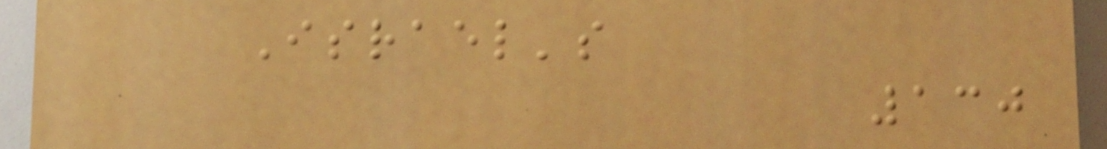Israel's
130
